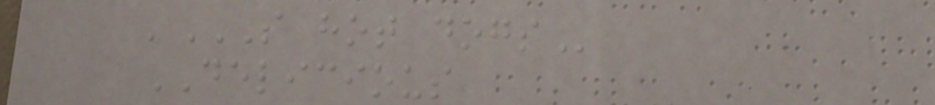'S HOT DOGS
DELICIOUS
